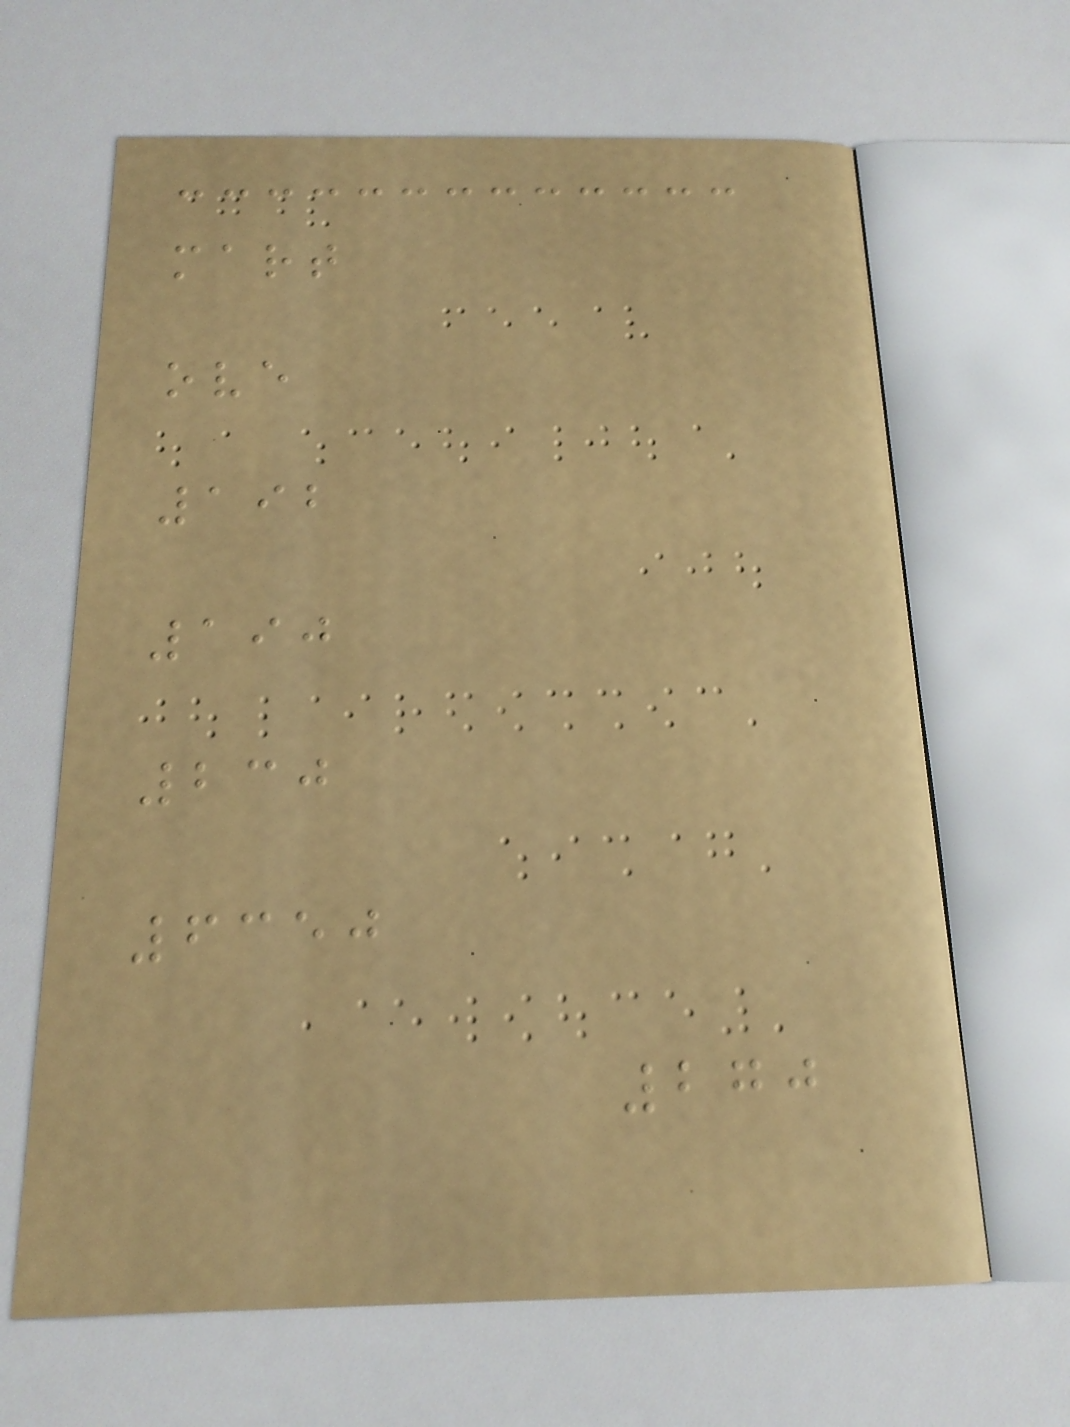mart
ove
192
190
230
6350
270
